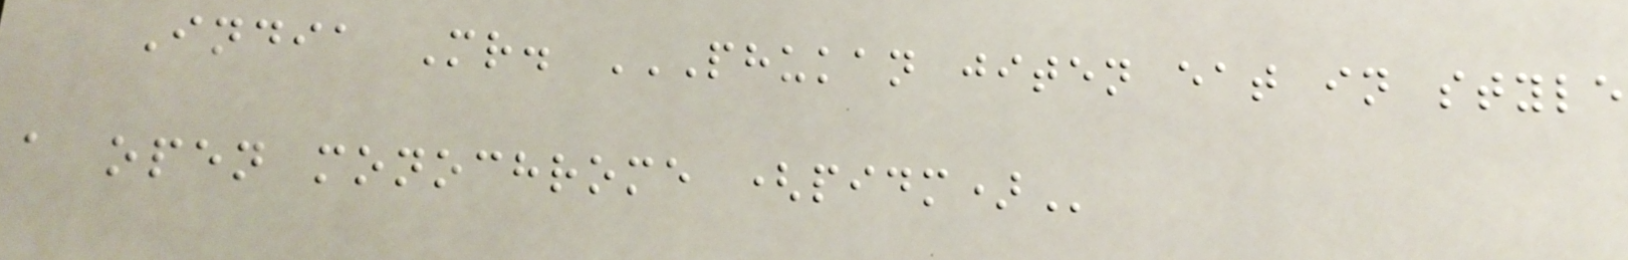India Mr. PHUKAN JITEN EAT IN STYLE
A OPEN MONOCHROME (PIDM)
